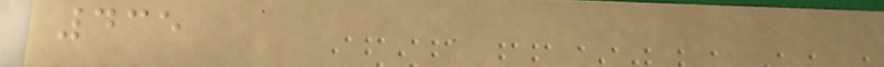435
